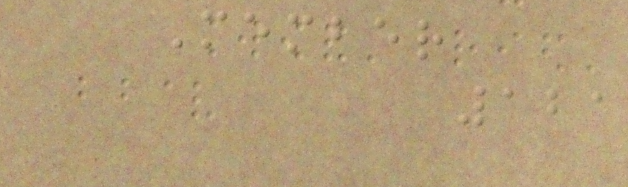Member
121
